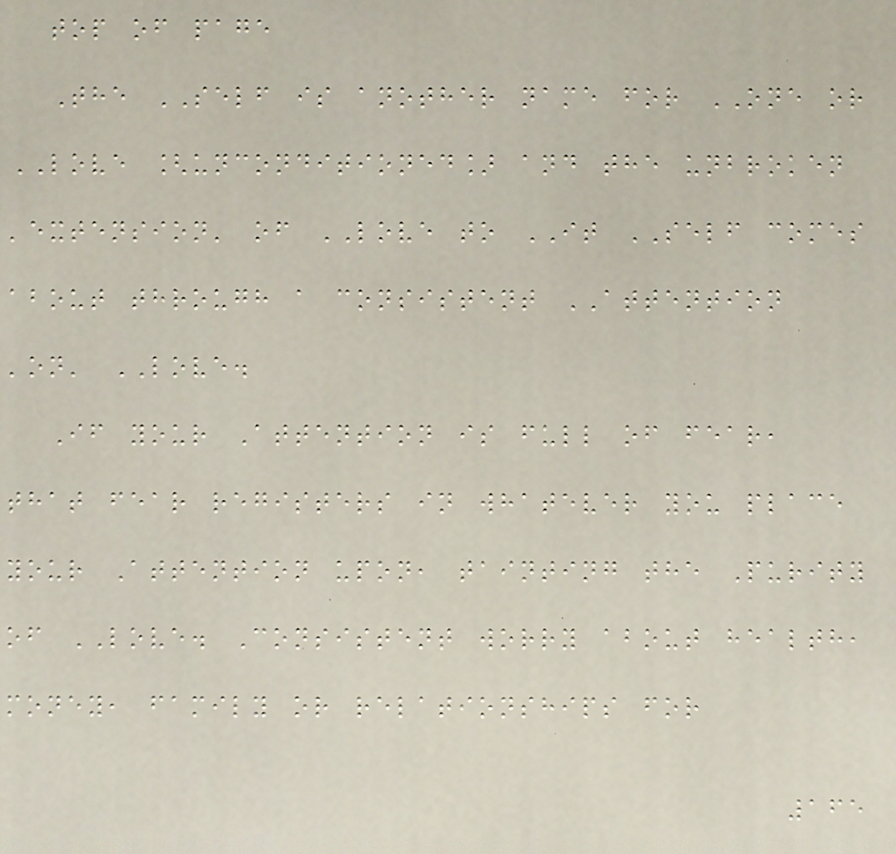top of page
The SELF is another name for ONE or
LOVE [unconditioned] and the unbroken
'extension' of LOVE to IT SELF comes
about through a consistent ATTENTION
'on' LOVE.
If your Attention is full of fear,
that fear registers in whatever you place
your Attention upon, tainting the Purity
of LOVE. Consistent worry about health,
money, family or relationships for
165
